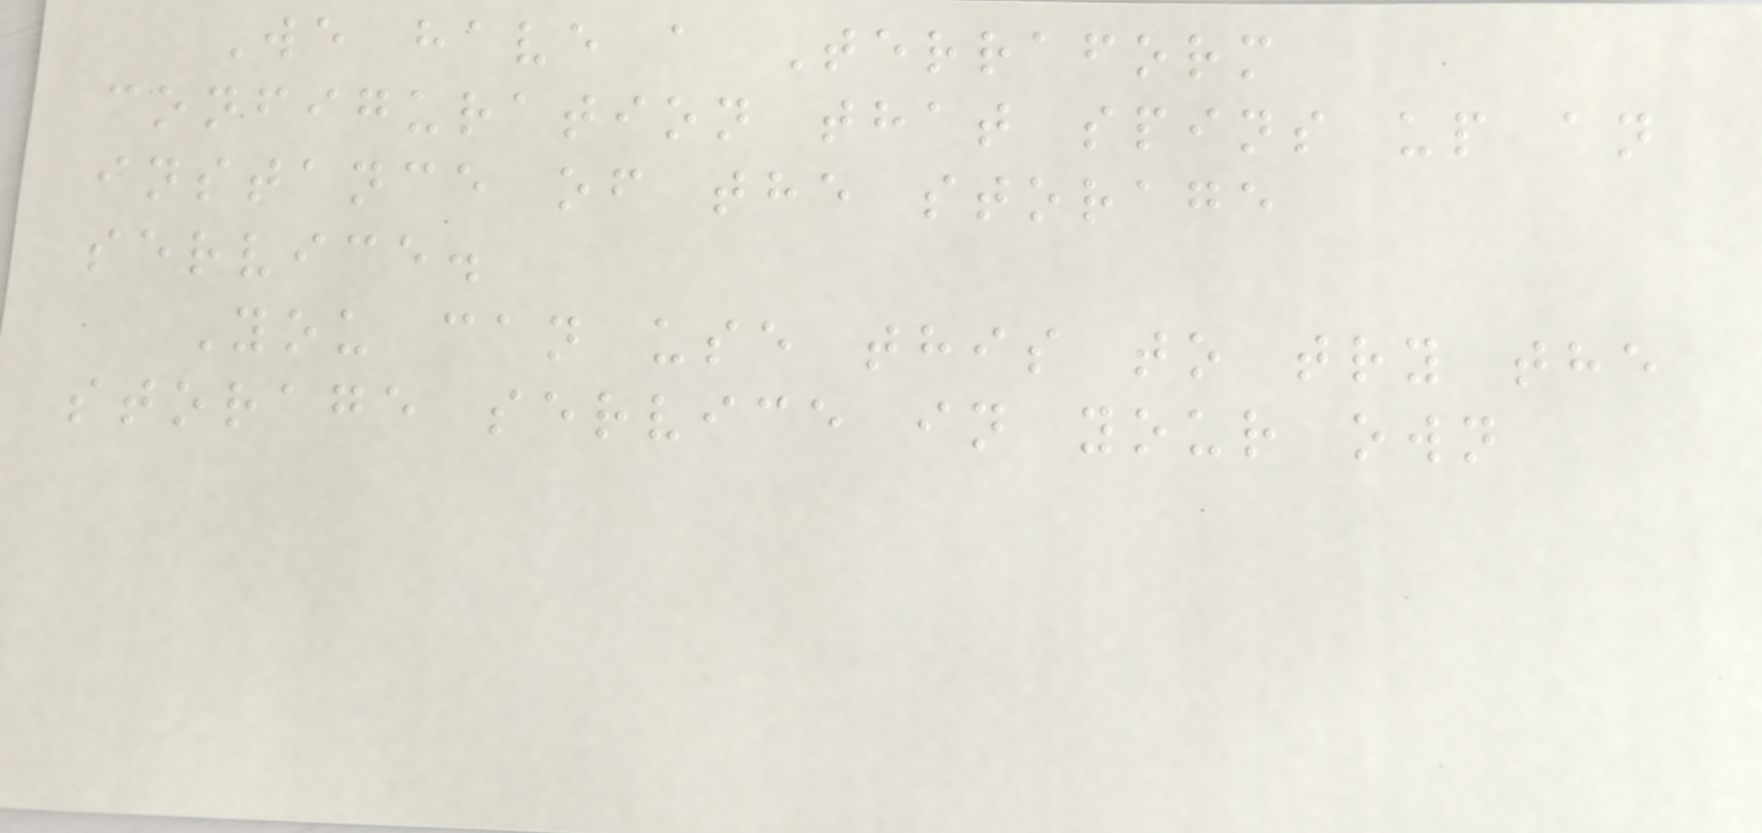We have a Terraform
configuration that spins up an
instance of the storage
service.
You can use this to try the
storage service in your own
